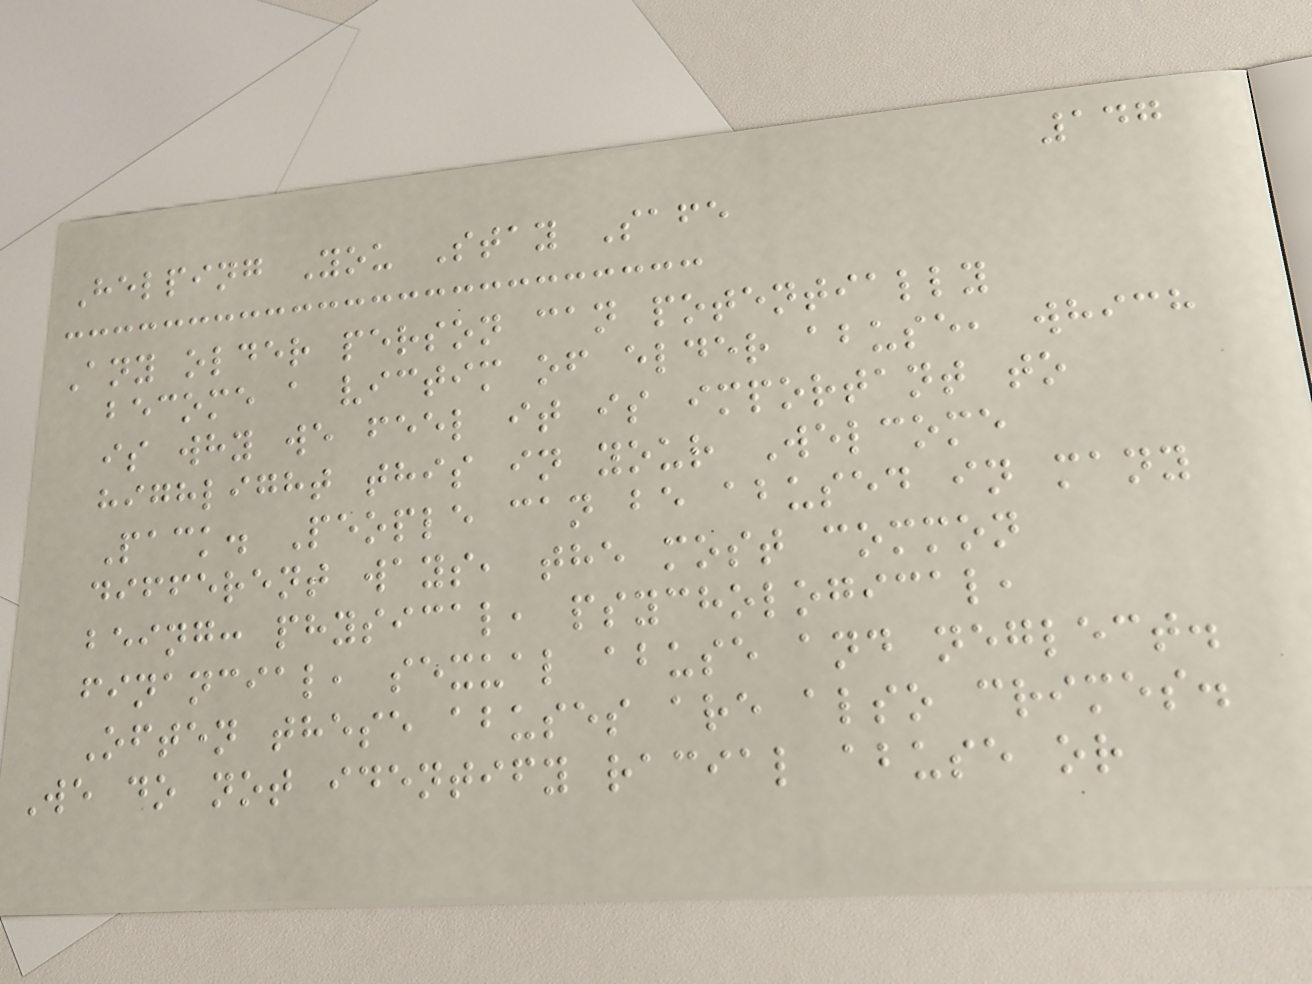147
Helping You Stay Safe
Any older person can potentially
become a victim of elder abuse, which
is why we feel it is important to
highlight this in your Welcome
Pack. People can be abused in many
different ways, the most common
being: physical, psychological,
financial, sexual abuse and neglect.
Often these abuses are also crimes.
We do not identify racial abuse or
